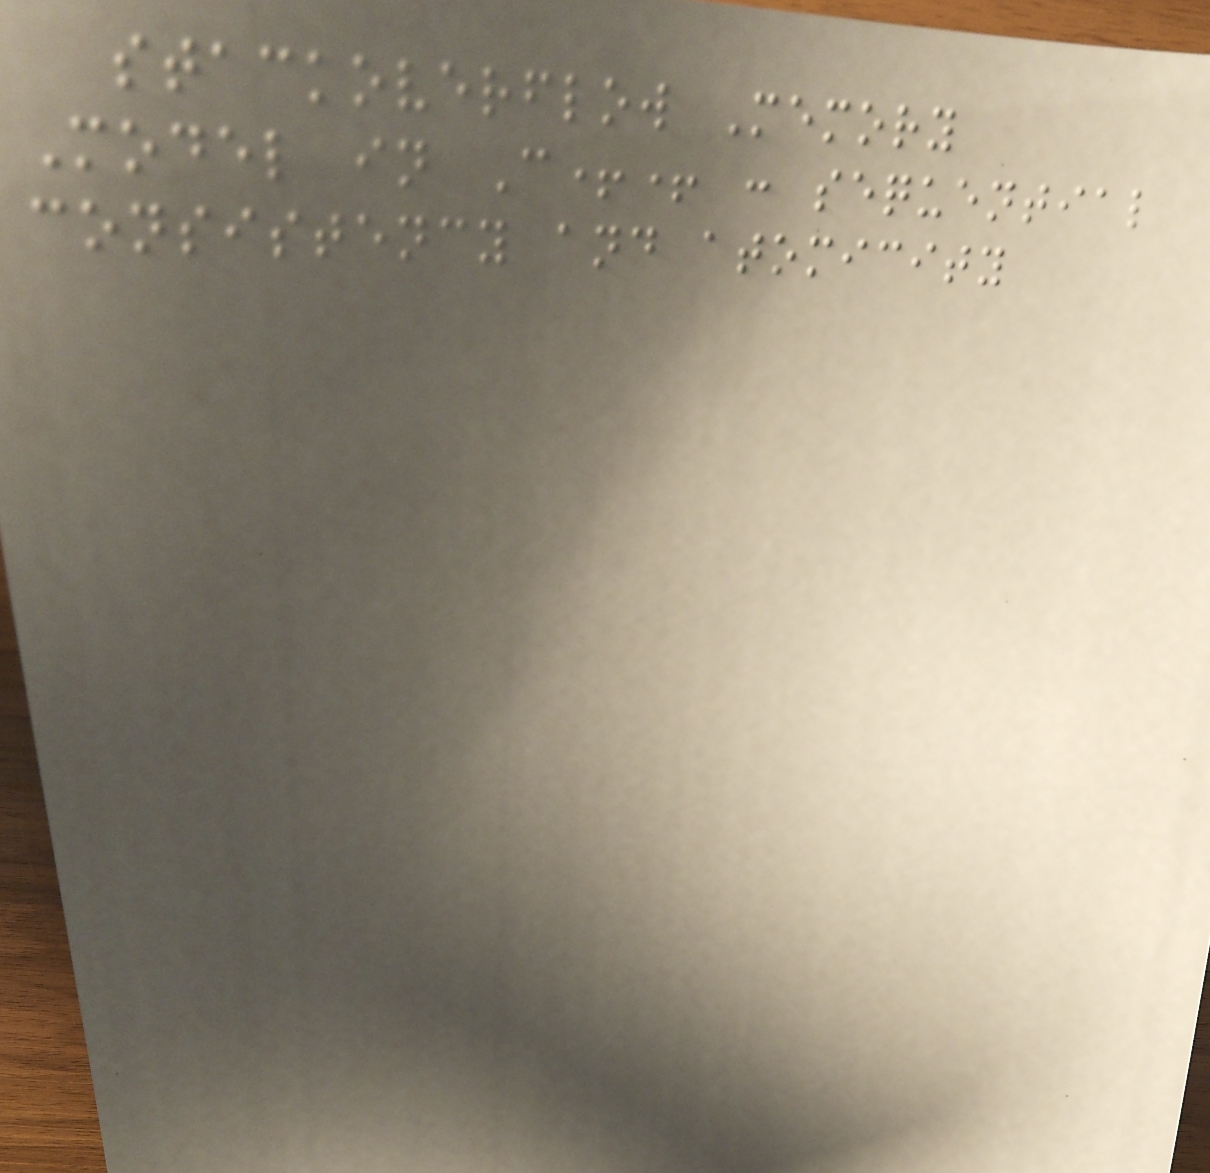stackoverflow Memory
Model in C++ : sequential
consistency and atomicity
